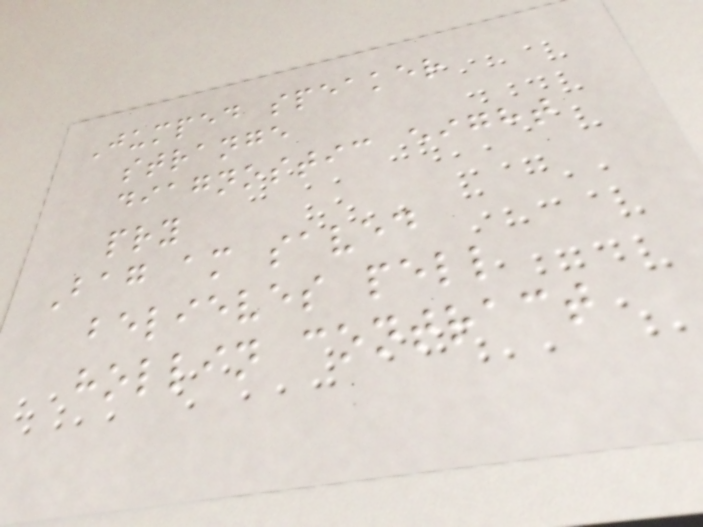Jumped speaker
strange
diagnostic eight
pry
Bag am saved
believes pell
hollin contract
